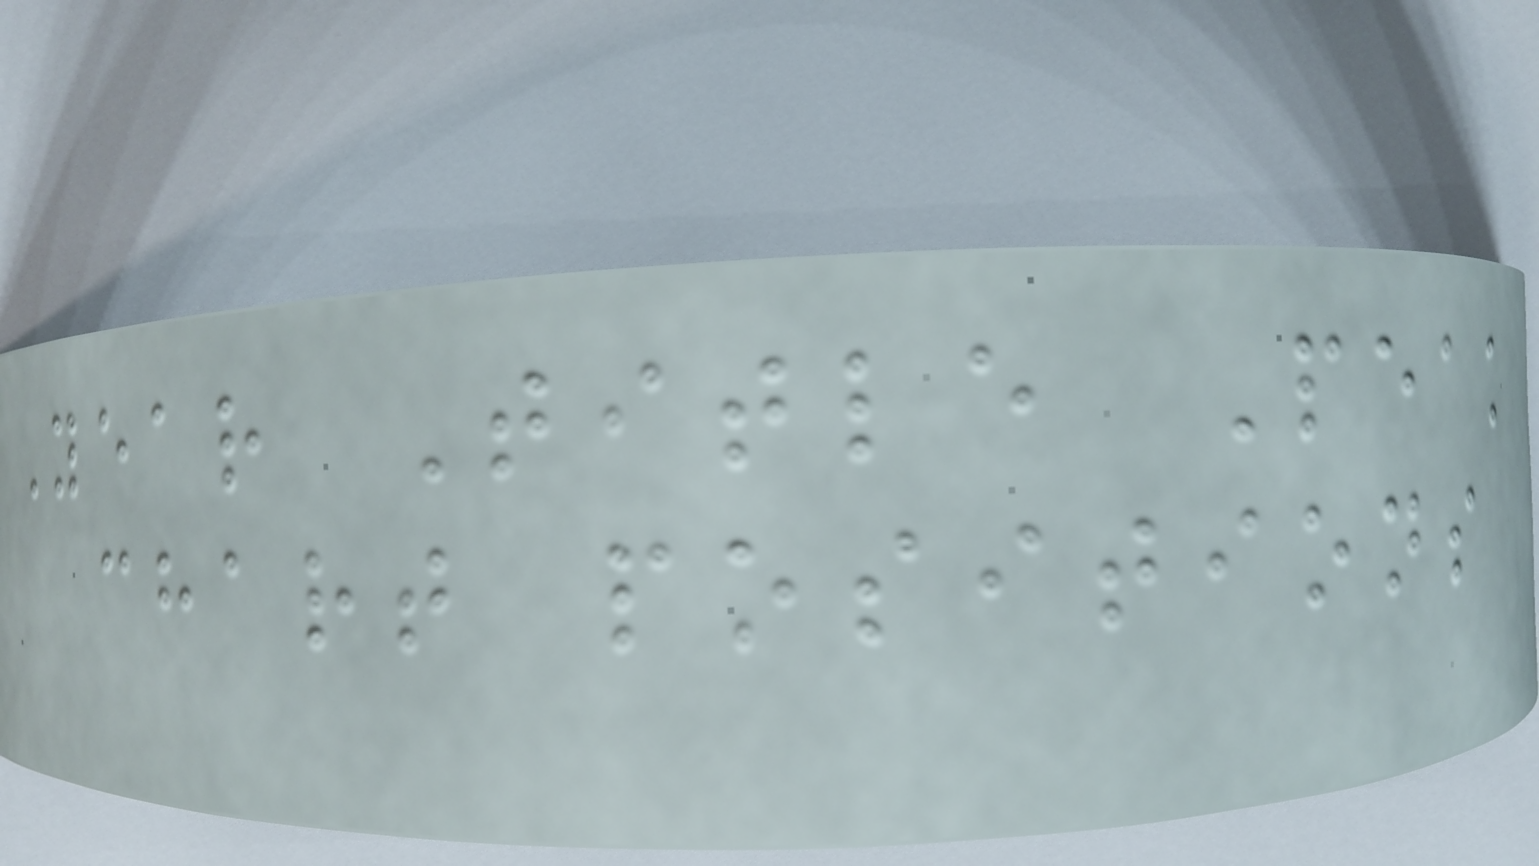Year Title Peak
chart positions
